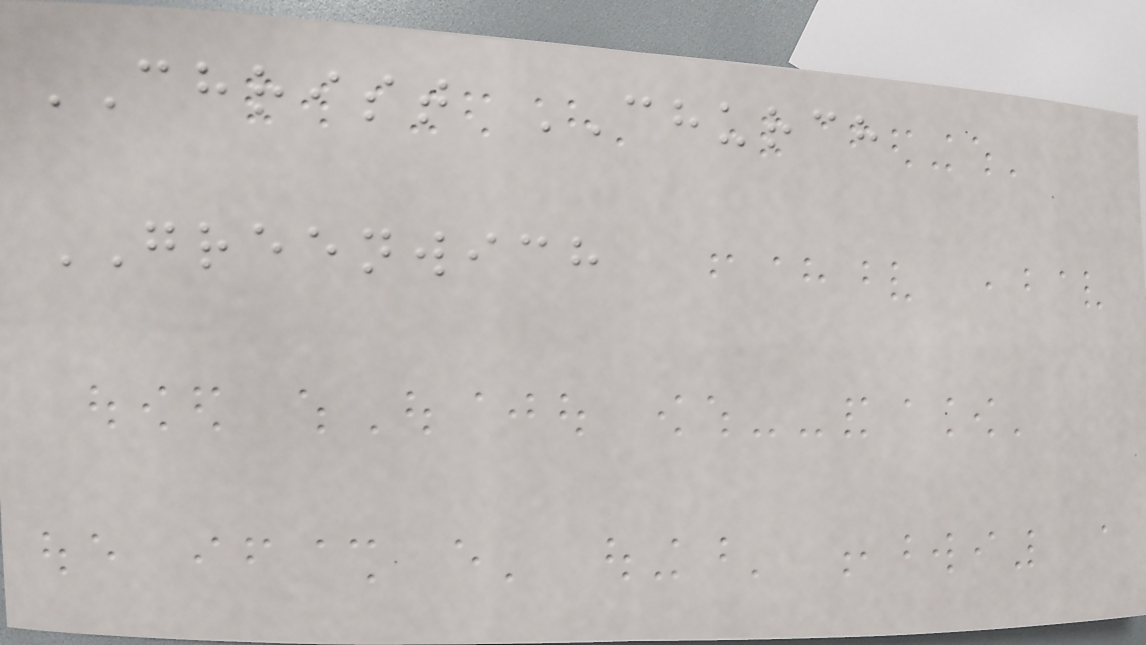CHRIST CHURCH
GREENWICH
